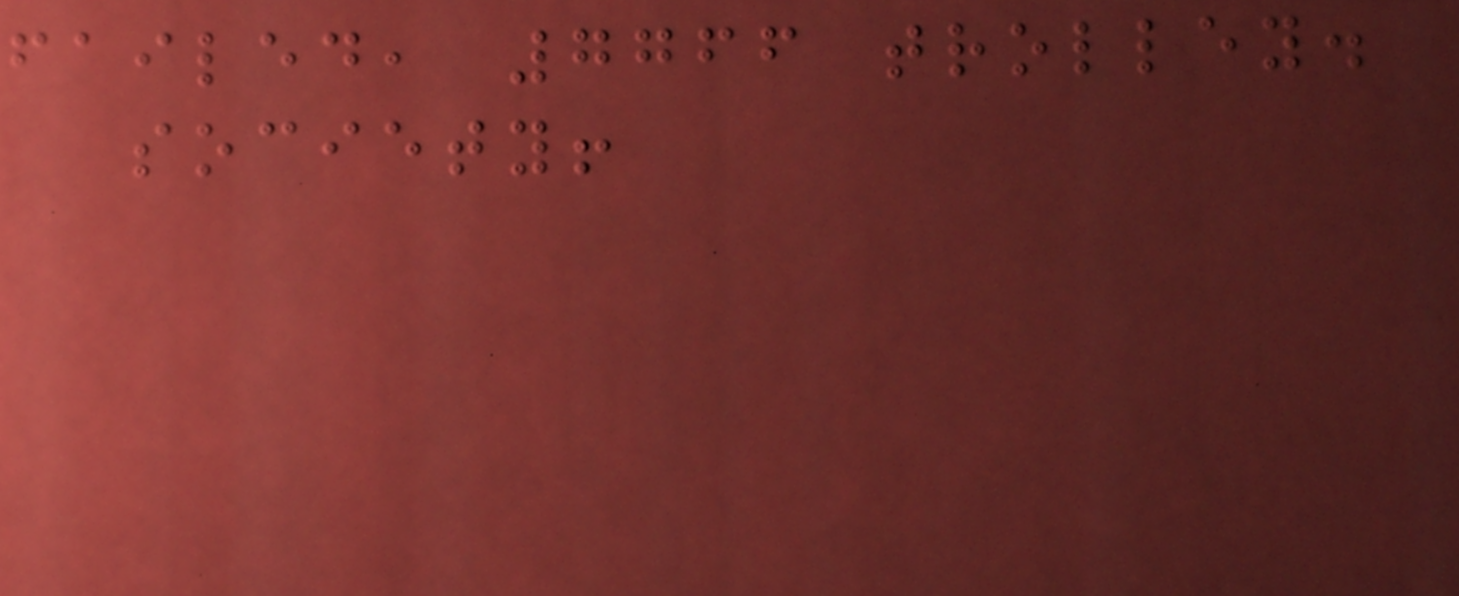failed, 7766 trolley.
society!
